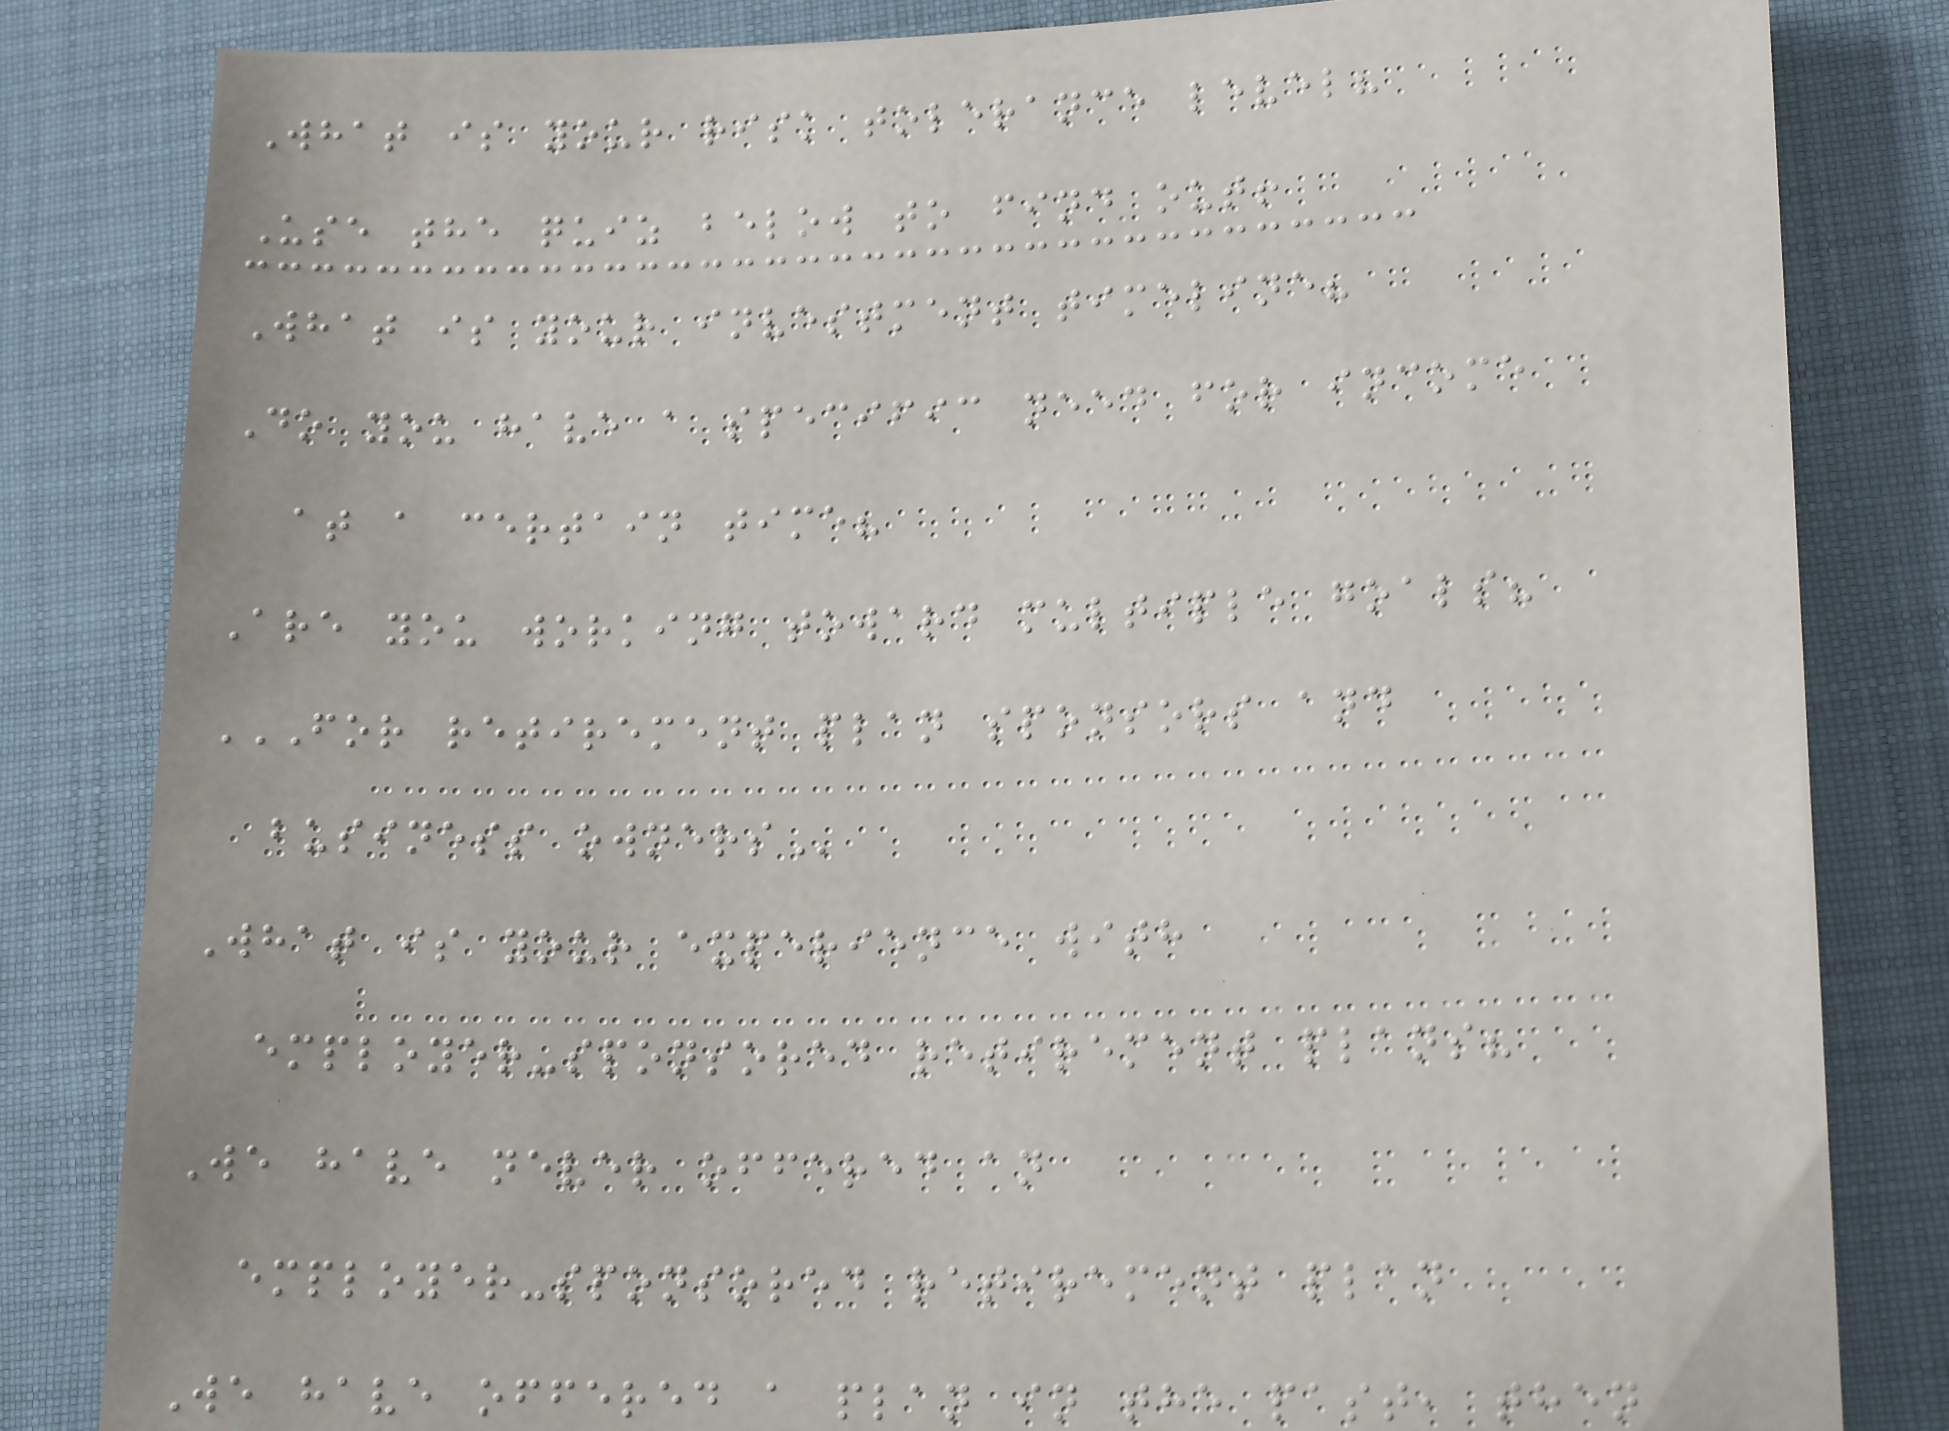What is your risk tolerance level?
Use the quiz below to find out!
What is your investment timeline?
Do you have a specific need for income
at a certain time?
Are you working toward multiple goals?
FOR RETIREMENT PLAN SPONSORS AND
BUSINESS OWNERS
What is your experience with
employer-sponsored retirement plans?
We have never offered an
employer-sponsored retirement plan
We have offered a plan in the past, then
